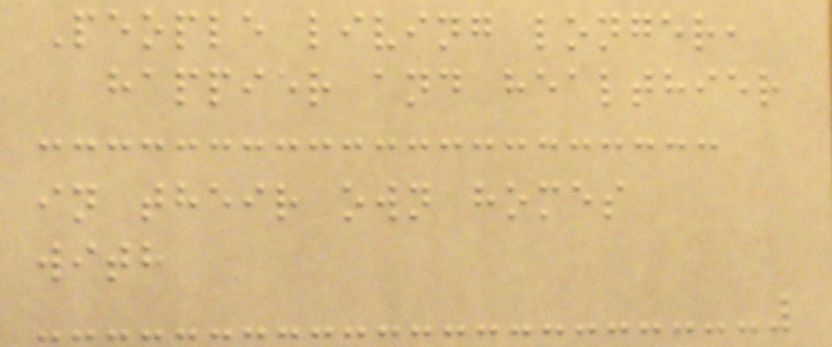People living longer,
happier and healthier
in their own homes
with
